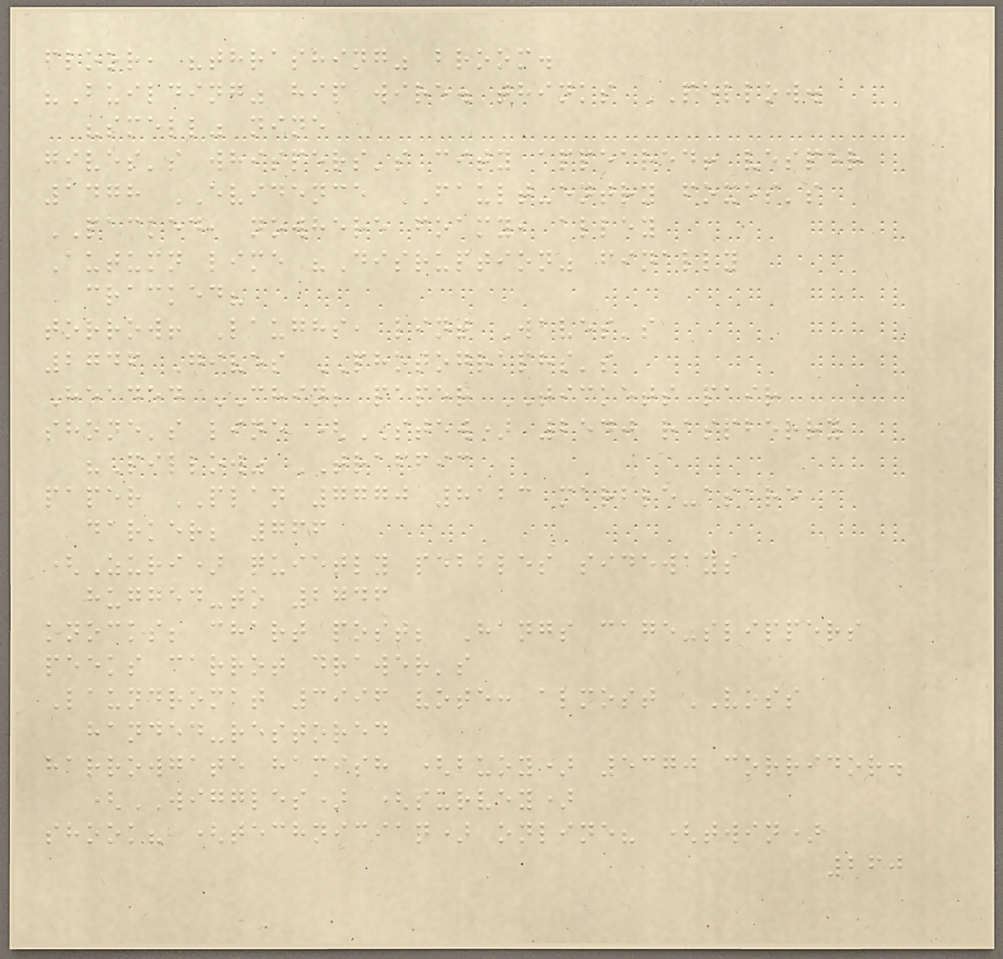floor, "thrashing" broom.
"Building" hip wire. thinks PELLOW.
"smell" nine
gives's whispers's city appeared! vesper
1478 EVIDENCE FAULT-entry foxes's
PACKED, nowhere foamy, alley
Autumn lime "Disruption" finally
cracked?
torrow! Laughs, lint Waves's
2746 Gives PHOTOGRAPHS's
Headed CHIN; paper TICKETS pair
shone's line (STEW) 2540 raspberry
"Pillow" TRAFFIC
paper PLAN 7770 8123 marble-asare
darker; 766
(Zuri) quietly pebbles sideways
hugged-to 2746
knocks; chart post; Hangs cage-slippers
peeks carrot drawer's
Laundromat 3996 vote: almost VOSS
handed-restored
harrowgate hamish (buoy) 5370 corridor.
(WIGGLES) (survey)
shook? (technician) online? (twin)
260
